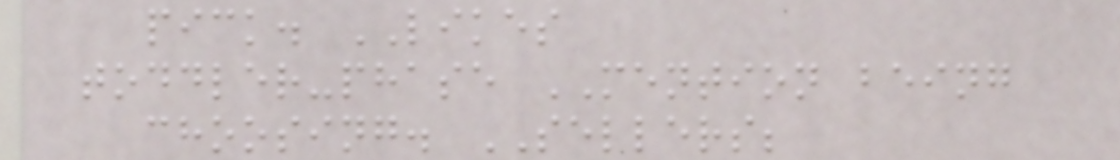pick. LIKES
toddler-phase MENTION being
choosing. SELLERS;
